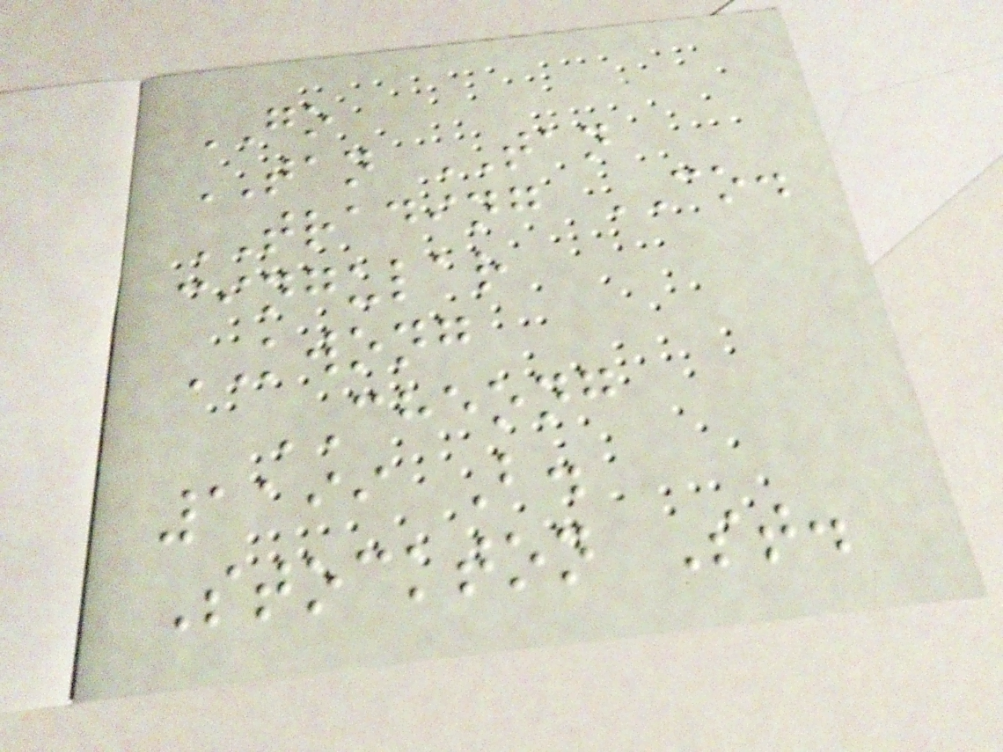GO
TAN TAN
TRADING CO.
cingular
KWONG
CHEONG
1199 B.
Stockton St.
